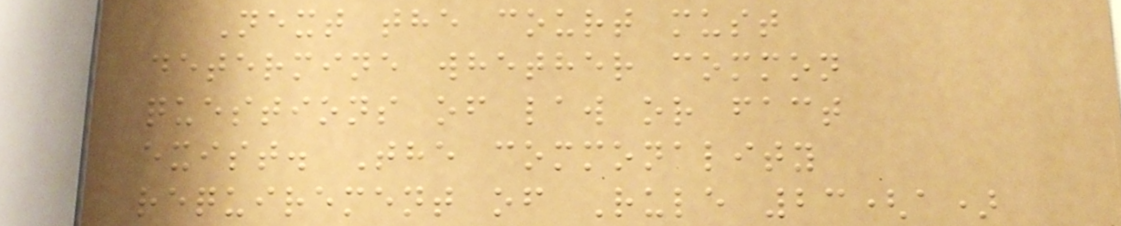Next the court must
determine whether common
questions of law or fact
exist. The commonality
requirement of Rule 23(a)
